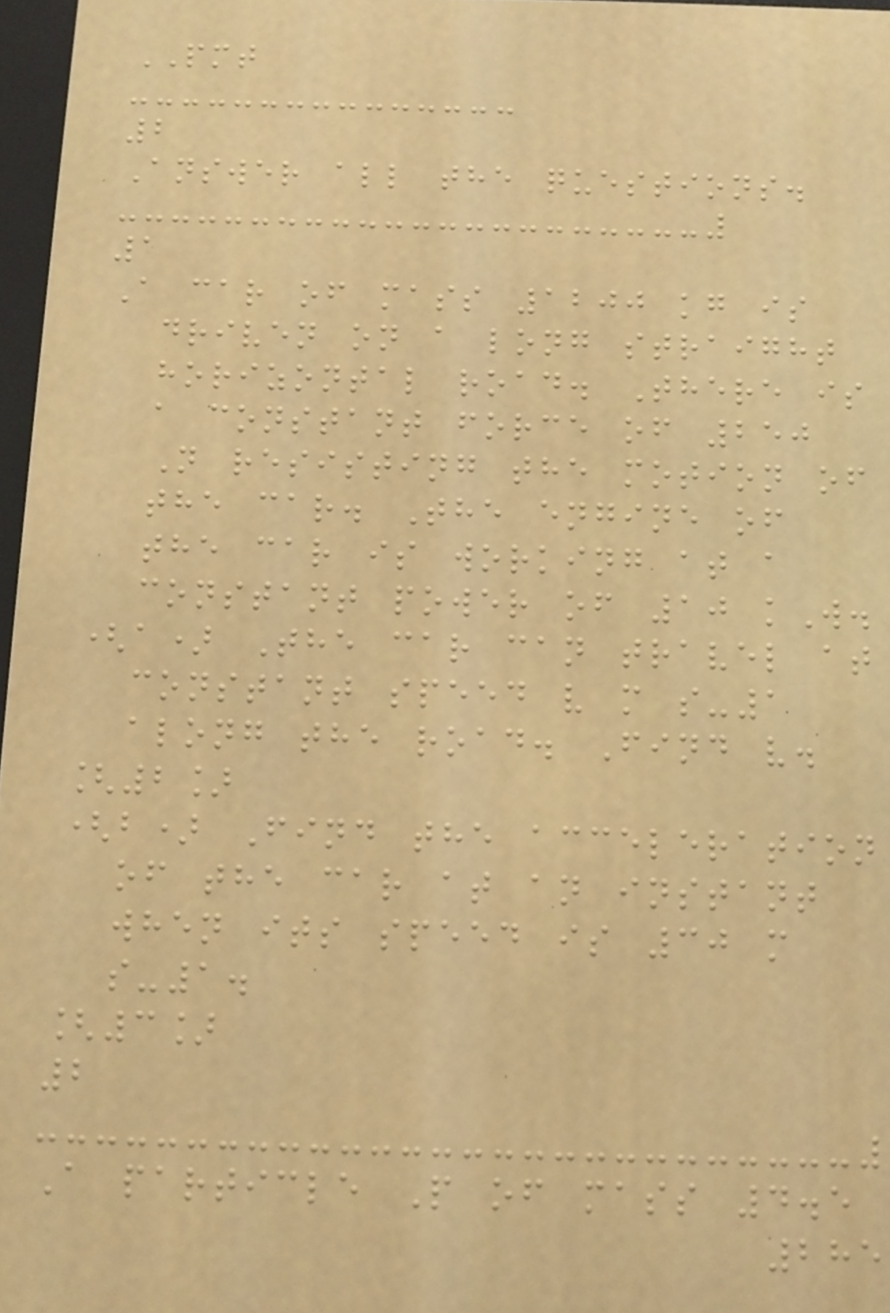PMT
2
Answer all the questions.
1
A car of mass 1200 kg is
driven on a long straight
horizontal road. There is
a constant force of 250
N resisting the motion of
the car. The engine of
the car is working at a
constant power of 10 kW.
(a) The car can travel at
constant speed v m s-1
along the road. Find v.
[2]
(b) Find the acceleration
of the car at an instant
when its speed is 30 m
s-1.
[3]
2
A particle P of mass 4.5
285
